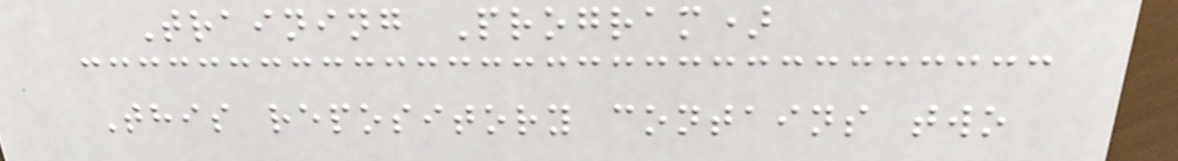Training Program)
This repository contains two
